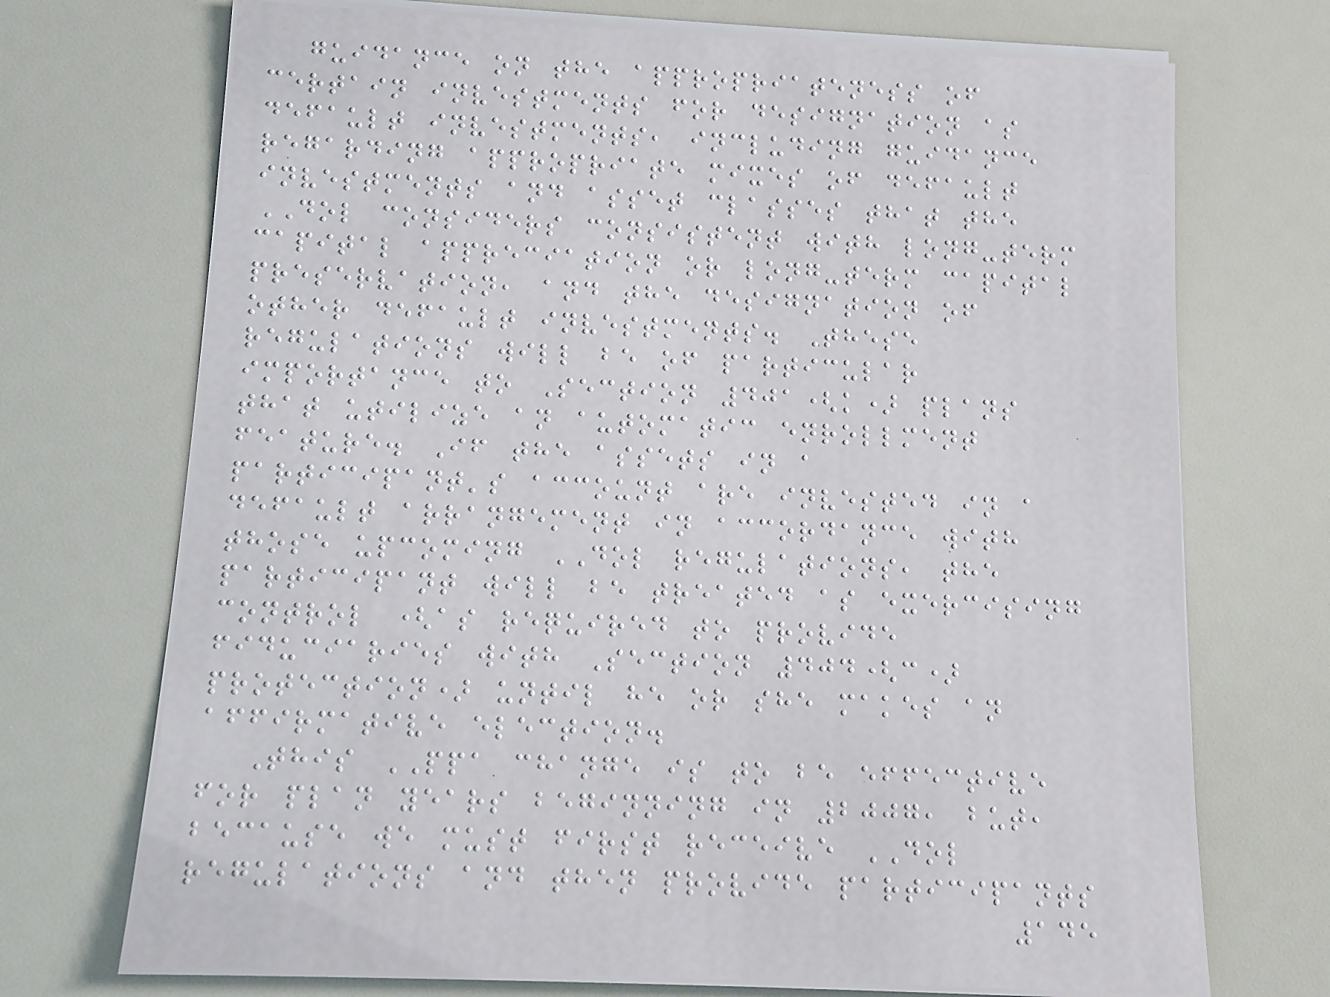guidance on the appropriateness of
certain investments for designation as
default investments, including guidance
regarding appropriate mixes of default
investments and asset classes that the
DOL considers consistent with long-term
capital appreciation or long-term capital
preservation, and the designation of
other default investments. These
regulations will be of particular
importance to Section 401(k) plans
that utilize an automatic enrollment
feature. If the assets in a
participant's account are invested in a
default arrangement in accordance with
those upcoming DOL regulations, the
participant will be treated as exercising
control (as required to provide
fiduciaries with Section 404(c)
protection) until he or she makes an
affirmative election.
This PPA change is to be effective
for plan years beginning in 2007, but,
because we must first receive DOL
regulations and then provide participants
145
